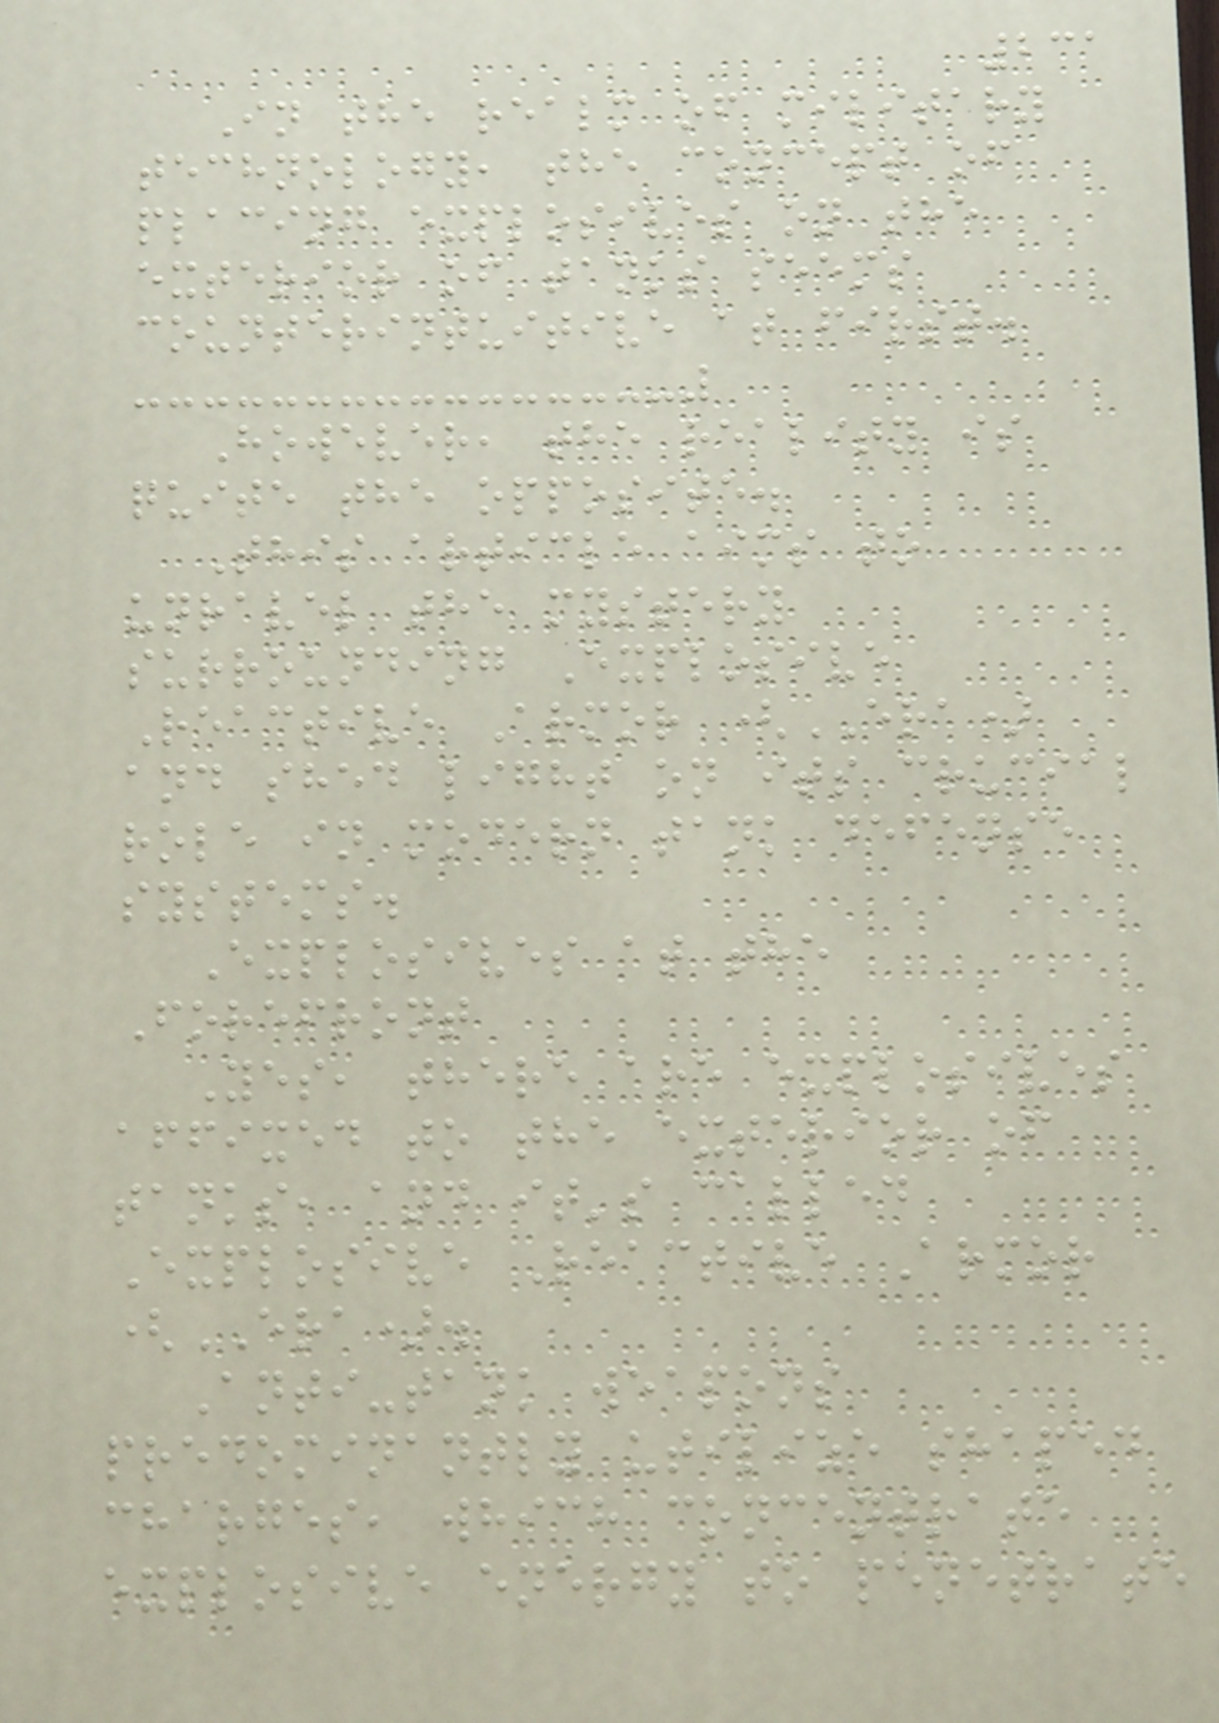231
In the realm of military
technology, the concept of
placing explosives on the
exterior of tanks seems
counterintuitive at first.
However, the reality is
quite the opposite.
This article aims to
unravel the mystery
surrounding Explosive
Reactive Armor (ERA)
and shed light on its crucial
role in modern tank defense
systems.
Explosives at the
Forefront
Yes, there are explosives
affixed to the exterior of
tanks, and it's called
Explosive Reactive Armor
(ERA).
Anti-tank weapons
predominantly utilize shaped
charges, which concentrate
explosive energy to penetrate
